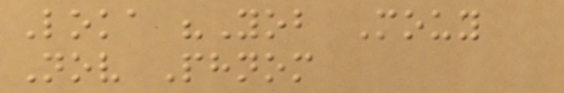Loka "Yob Mouy
Nov Phnom
